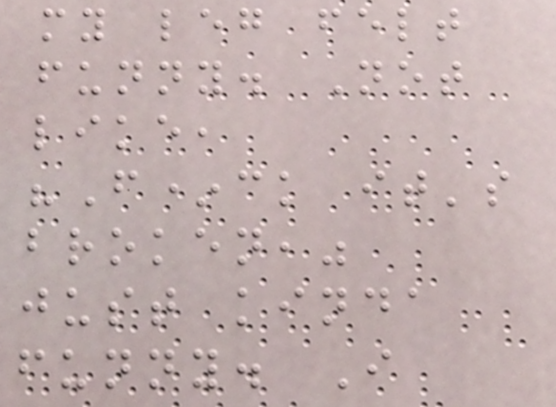my leg felt
funny. Not
like,
"F*ck it's
broken,"
just kinda
funny. I
